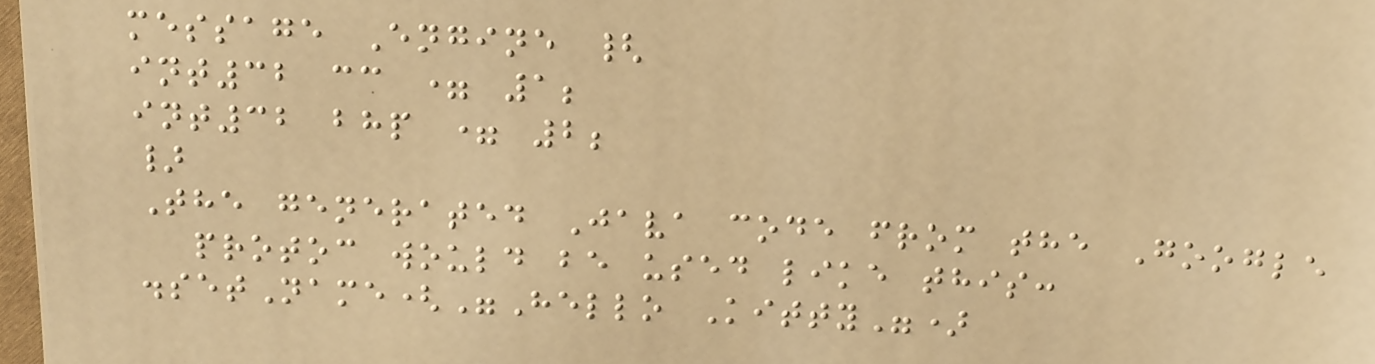message Engine {
int32 cc = 1;
int32 bhp = 2;
}
The generated Java code from the Google
protoc would be used like this:
.setName("Hello Kitty")
